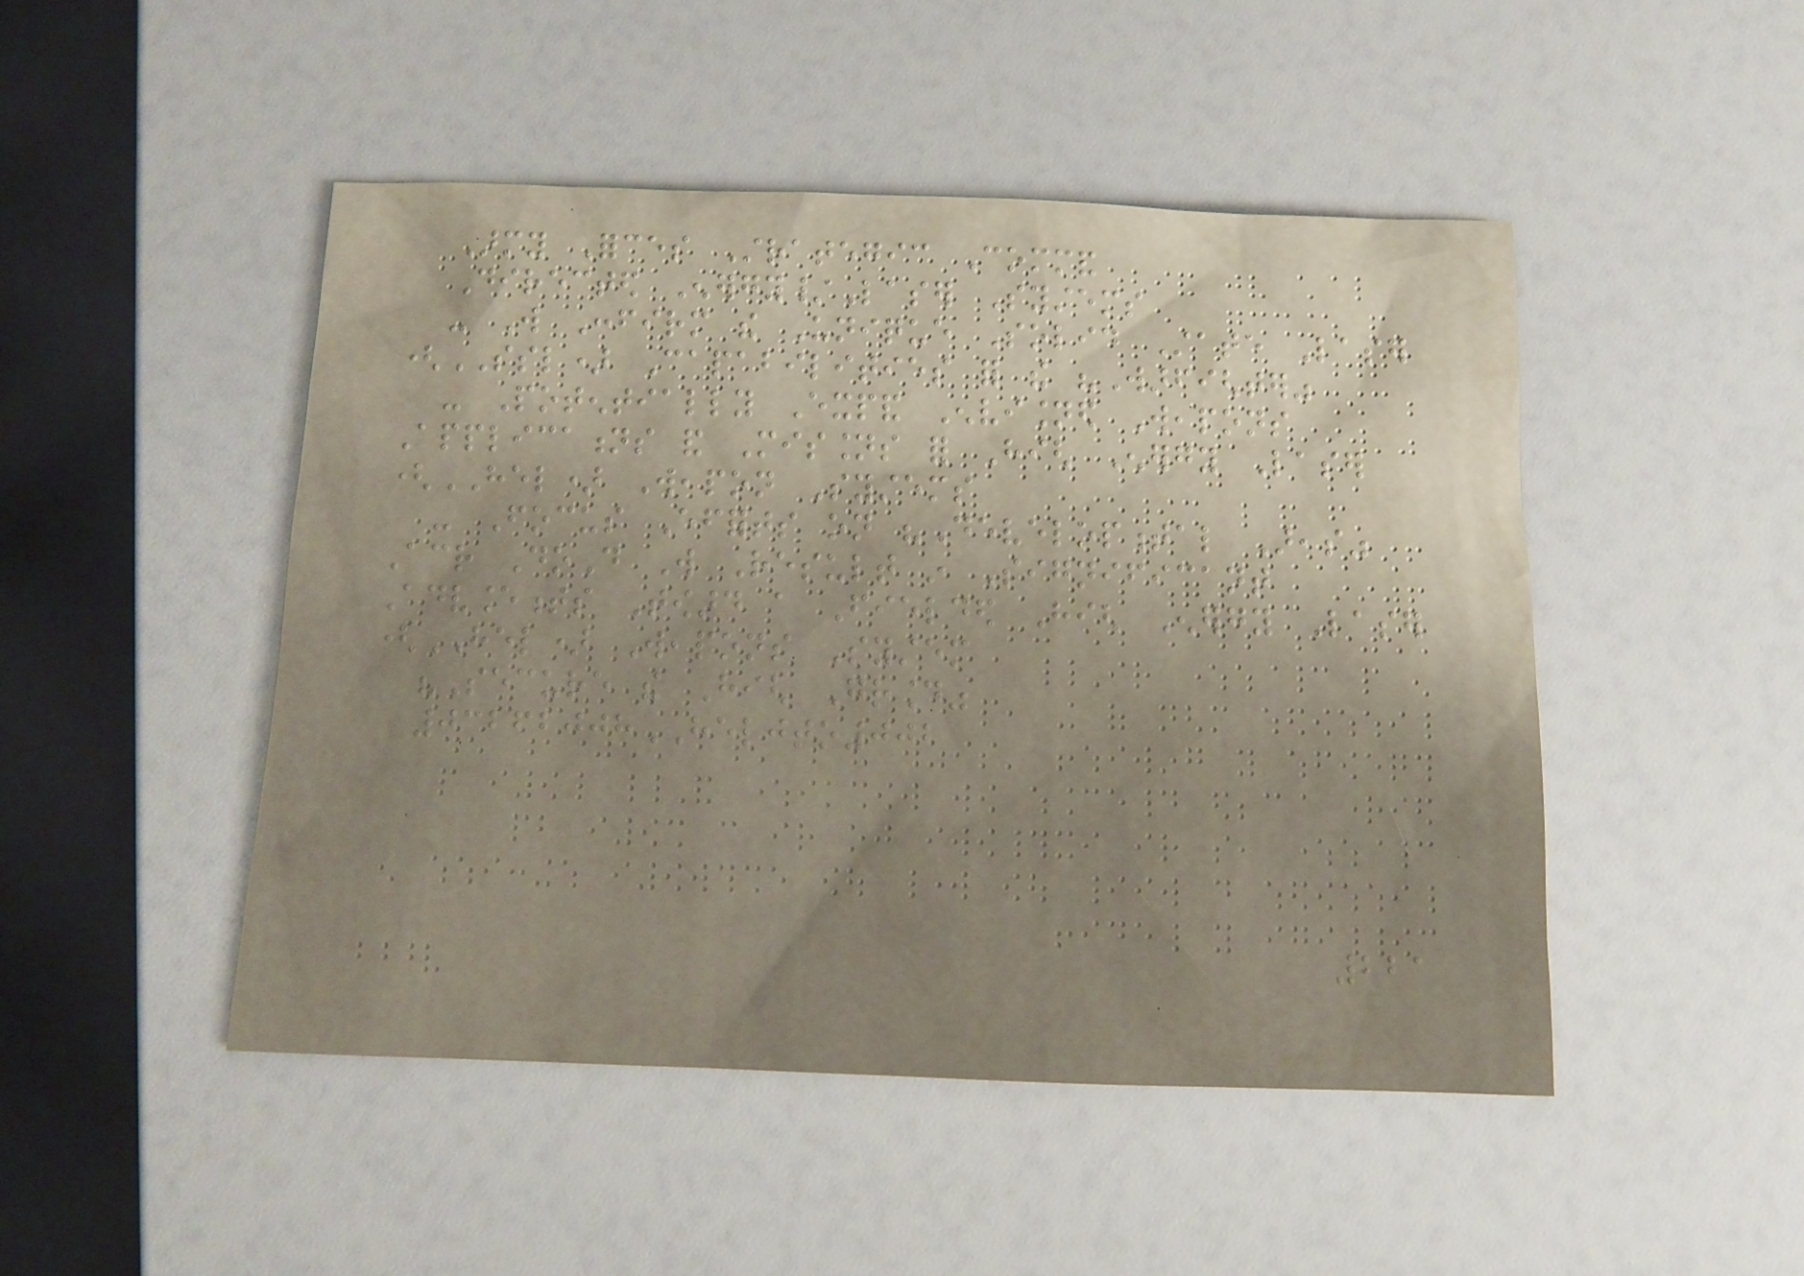Army Forces Strategic Command
Directed Energy/Laser Systems
- Will Confirm the Unique Solid State Laser
(SSL) Capabilities for the "Warfighter"
- Potentially Expand Envisioned Weapons
Applications and Missions for High Energy Laser
(HEL) Weapon Systems
- Focus Efforts on "Developmental Areas"
Across DoD Will Result in Significant
Advancements Toward a Fielded High Energy Laser
(HEL) Weapons System
"Secure the High Ground"
03262008HELJTO002
221
